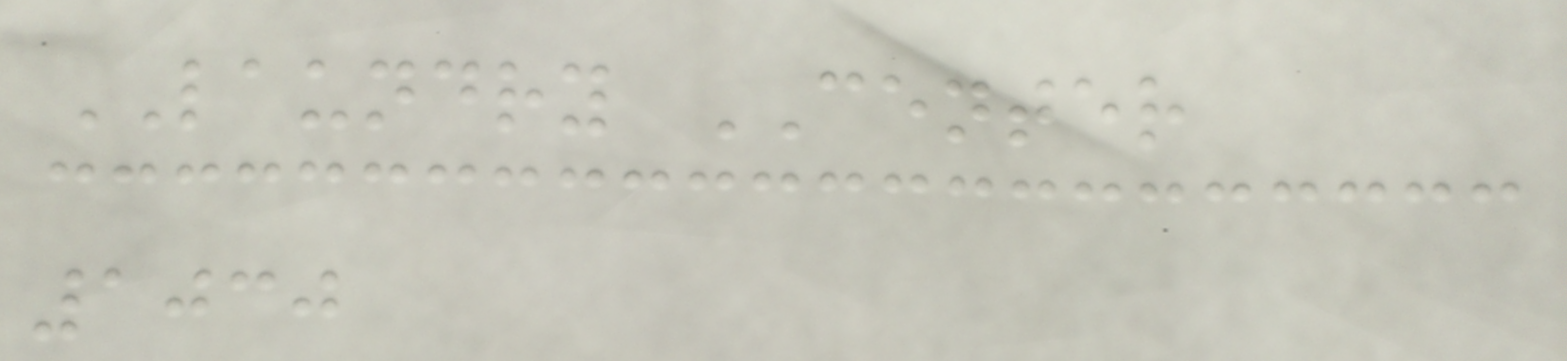LAUNDRY CENTER
1030
